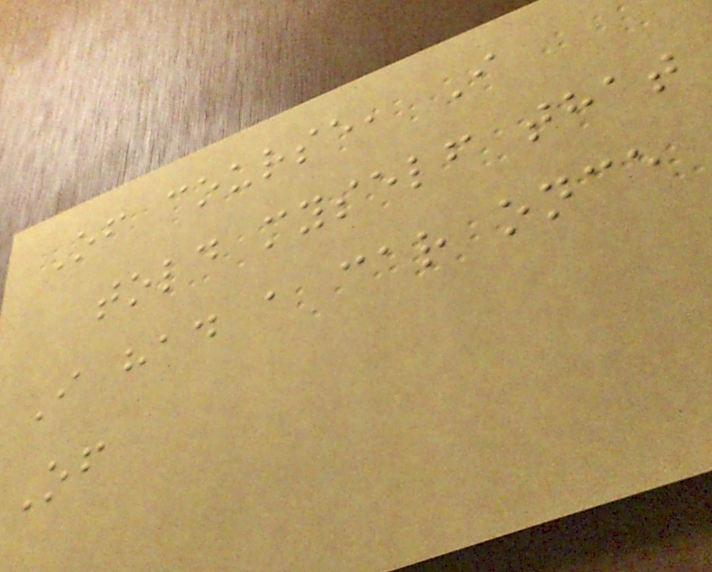Of course, I
told myself that
I had a car once
Of
